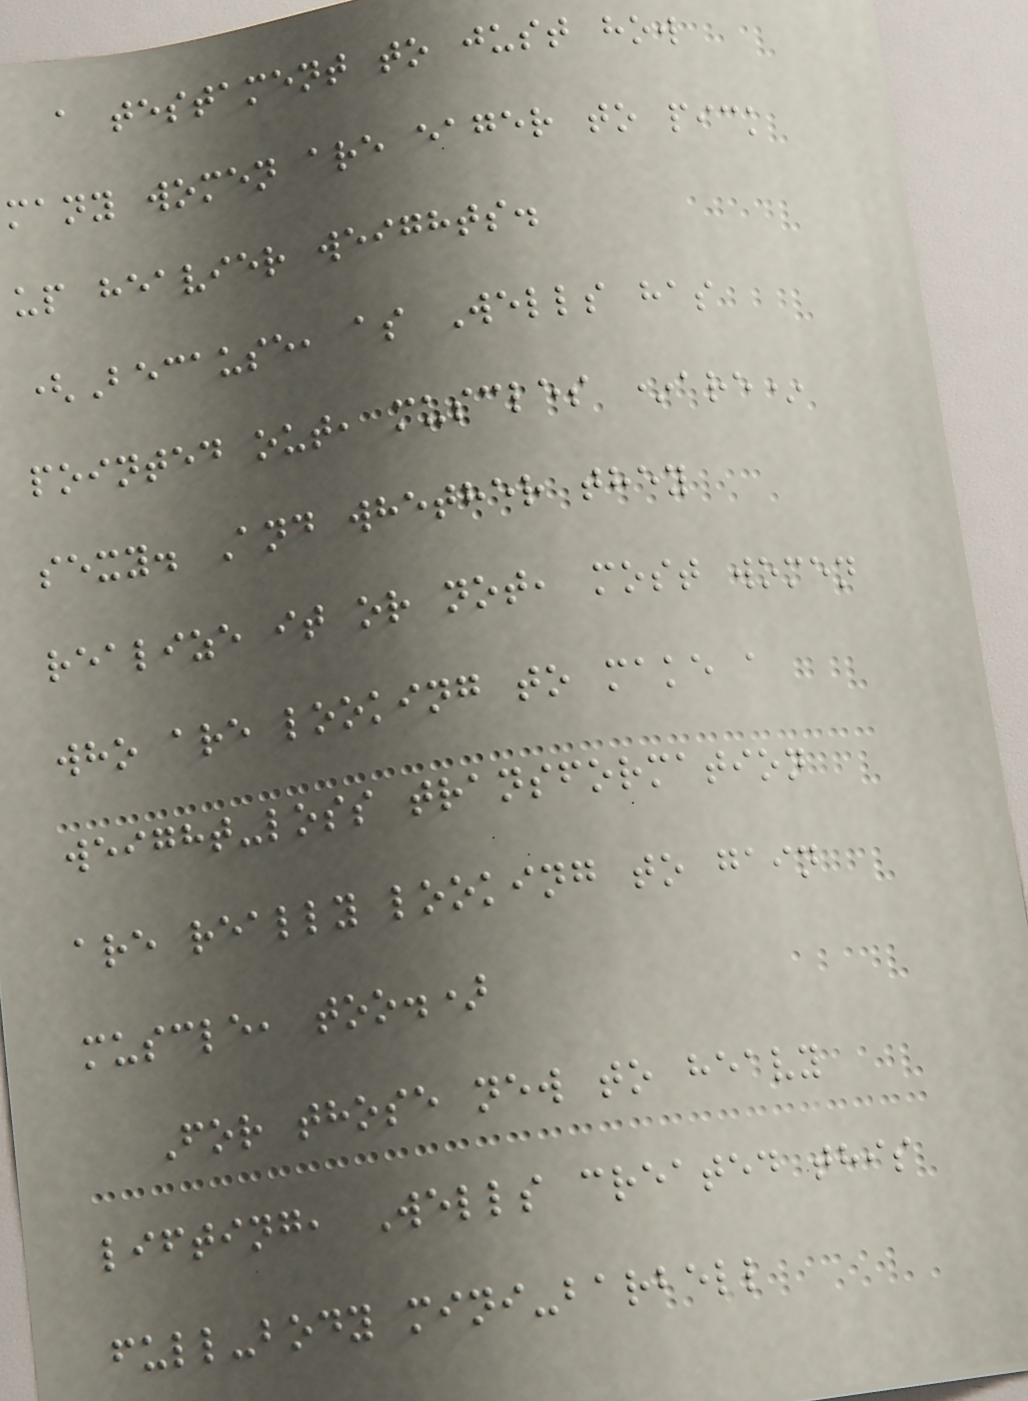a testament to just how
many women are eager to pick
up heavier weights.
(Because, as Wells has
pointed out, muscles *are*
sexy. And whether they
realize it or not, most women
who are looking to make a
weight-loss transformation
are really looking to gain
muscle, too.)
For those new to heavy
lifting, Wells created this
full-body mini-barbell
